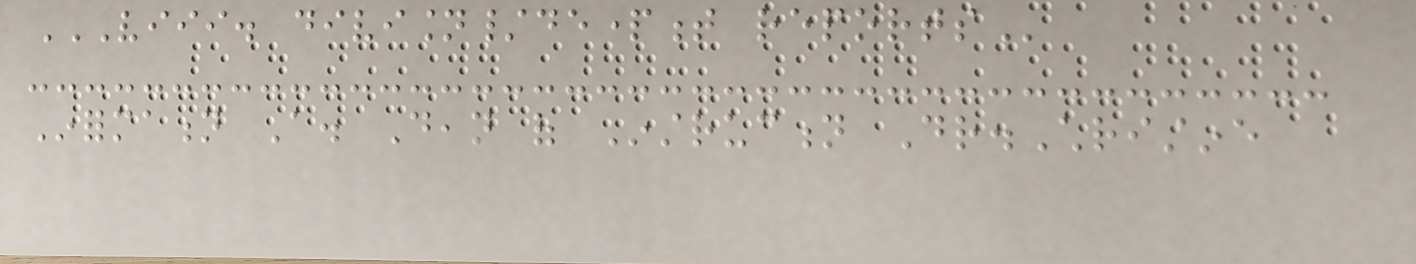VIII. DIVISION/DEPARTMENT REPORTS
Information A. Dean of Instruction Dr.Christine
